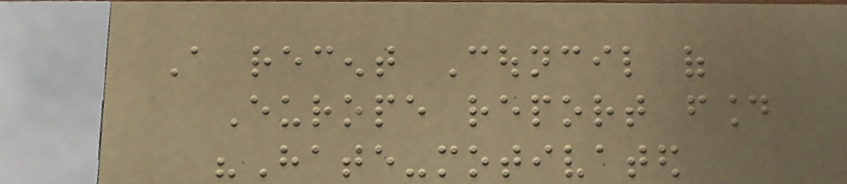A recent Council of
Europe report found
"Hate-motivated
